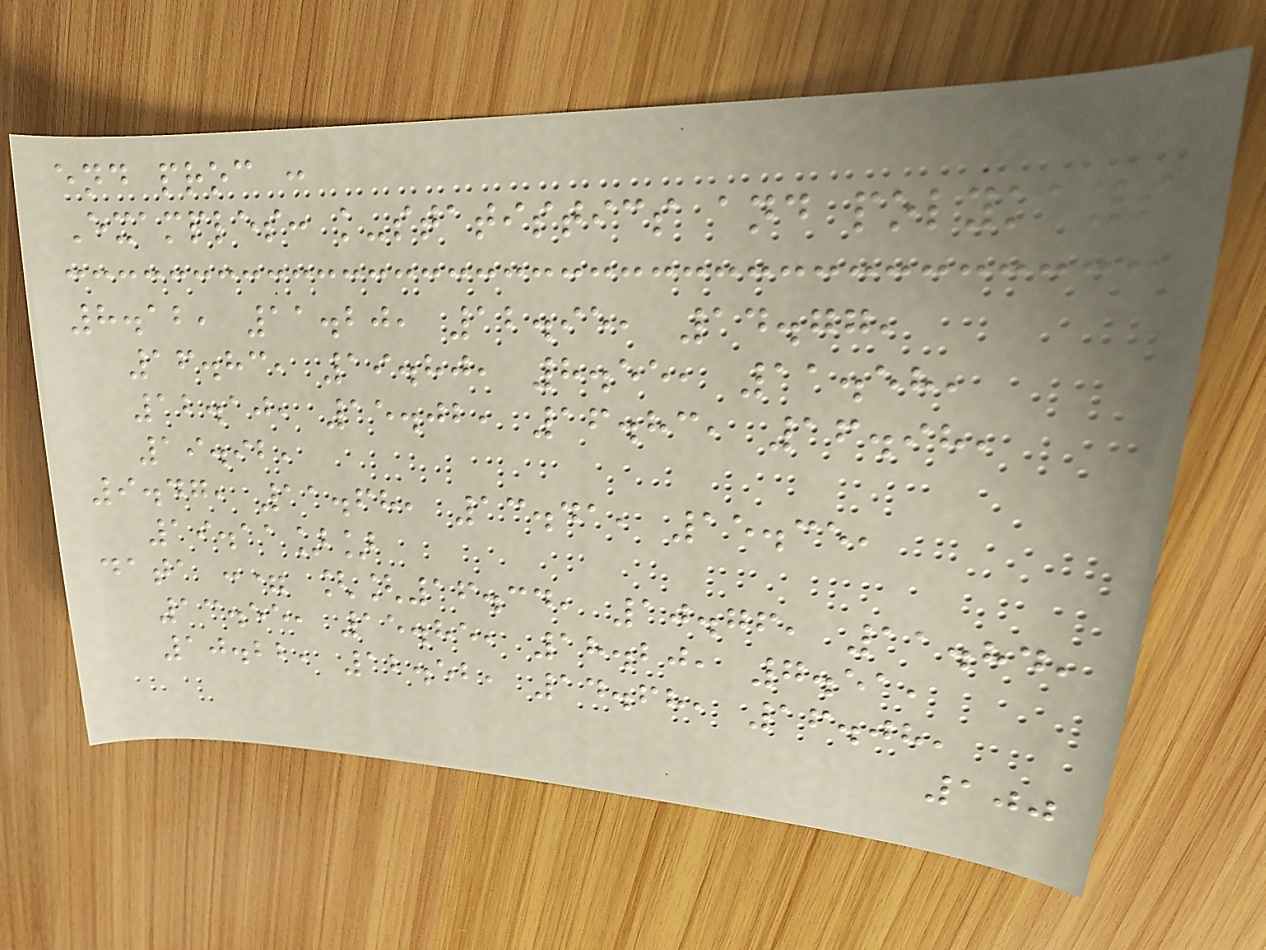end proc :
Examples: k-statistics and polykays
8.12, 11.20, 12.95, 14.77,
16.83, 19.80, 8.55, 11.58,
12.10, 15.02, 16.83, 16.98,
19.92,
9.47, 11.68, 13.41, 15.35,
19.11]]
data := [[16.34, 10.76, 11.84,
13.55, 15.85, 18.20, 7.51,
10.22, 12.52, 14.68, 16.08,
100
